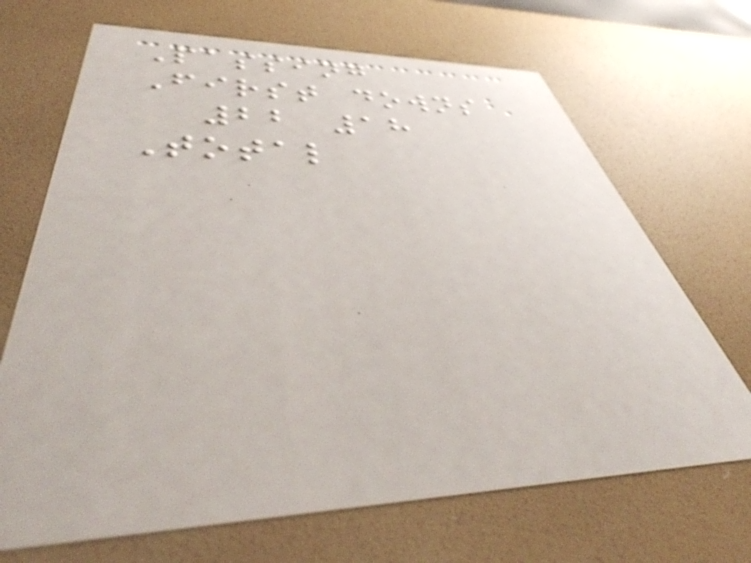Passing
First downs
22 18
Total
